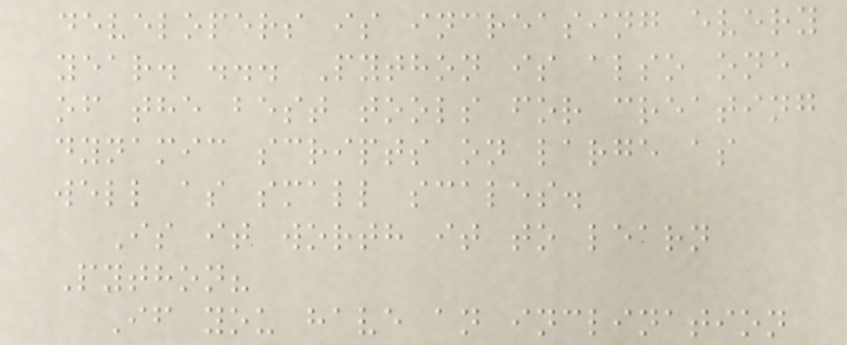developers is increasing every
year. ... Python is also one
of the best tools for creating
dynamic scripts on large as
well as small scales.
Is it worth it to learn
Python?
If you have an inclination
